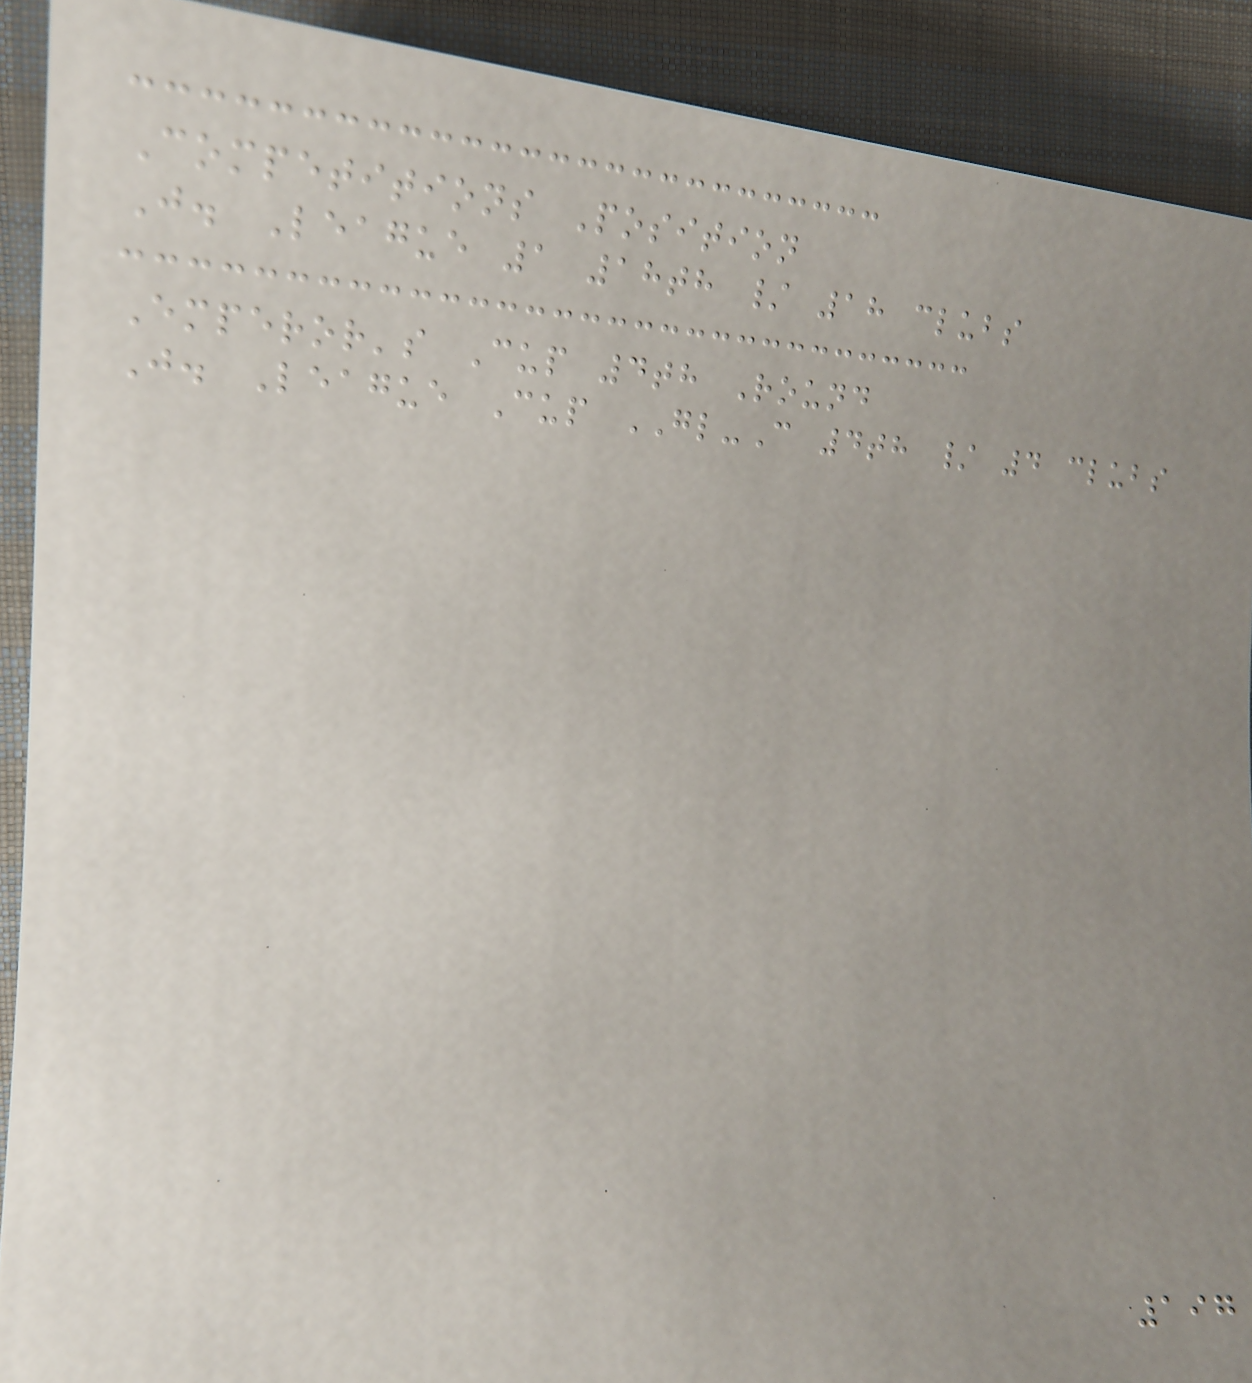Competitions Position
J. League 1 18th / 18 clubs
Emperor's Cup 4th Round
J. League Cup GL-C 4th / 4 clubs
197
